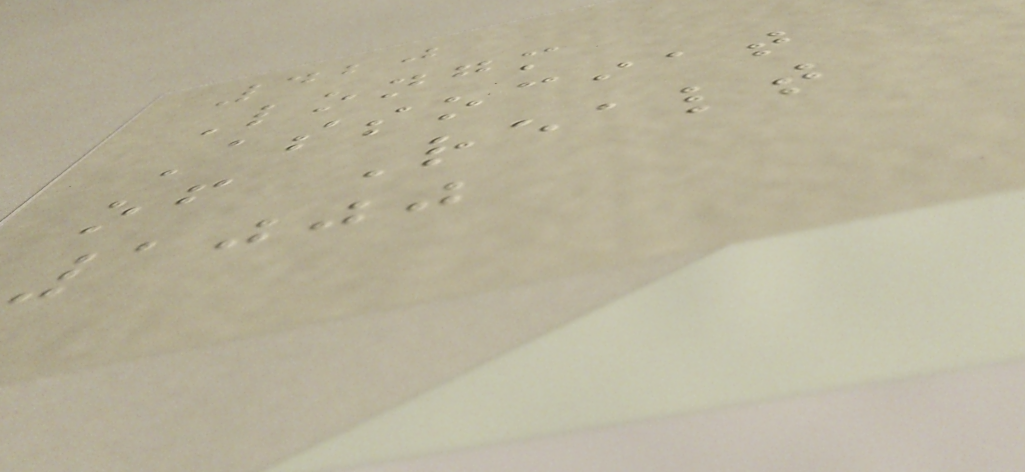420
Longm
Associat
of Realt
1000
